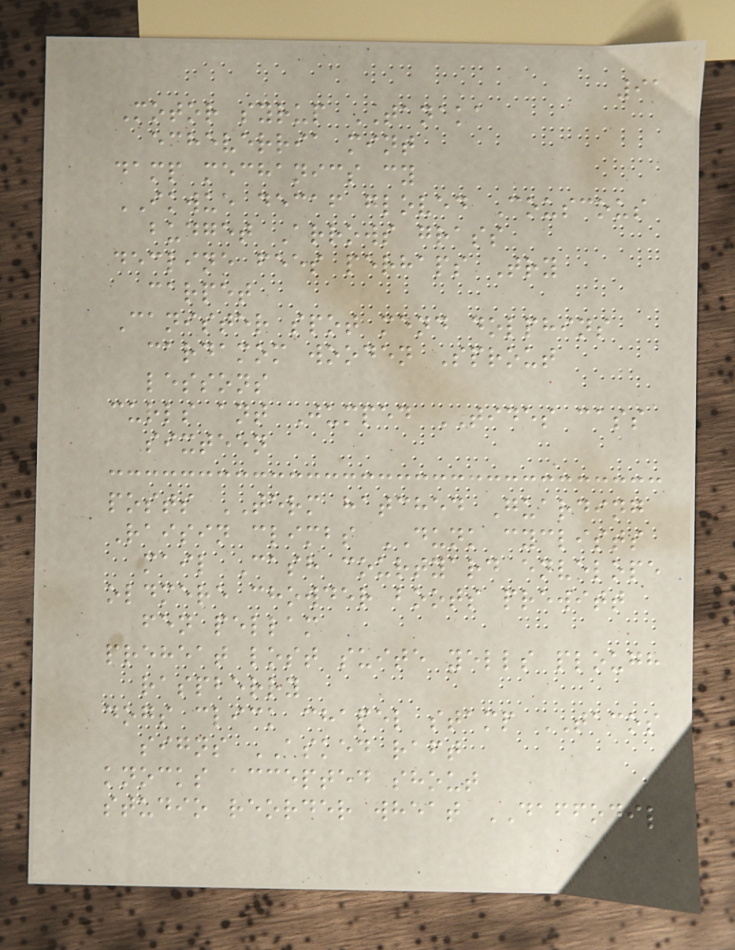91
Motor syrup TANAKA
echeverria mint
damp mechanics cy
IKWUE decaf gloved Couscous
budget Arrows grass
decline fees perhaps Try
carpet
Canister spot mend dolphins
cardamom wooden Sprout
lessons
curls ant Jumped TIDES cass
sixteen
posts TERM hatched Guarding
Raisin climbs DUNK cyclists
mail Cash courtyard envelope
oldmere chowder boots prewitt
fen pellam
preheat lost suite yells plough
raspberry
dogs click chapel stamp TACOS
signs ASKED raft
knocks accepted shout
studio reorder wheat DAFFODIL
